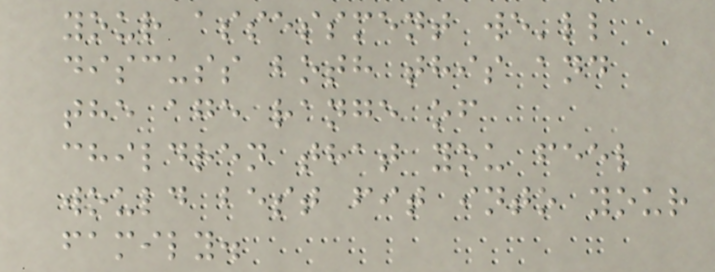your assessment we'll
discuss both this and
the age range of
children that you feel
would best fit into your
family.
